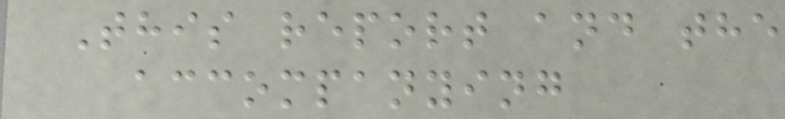This report and the
accompanying
